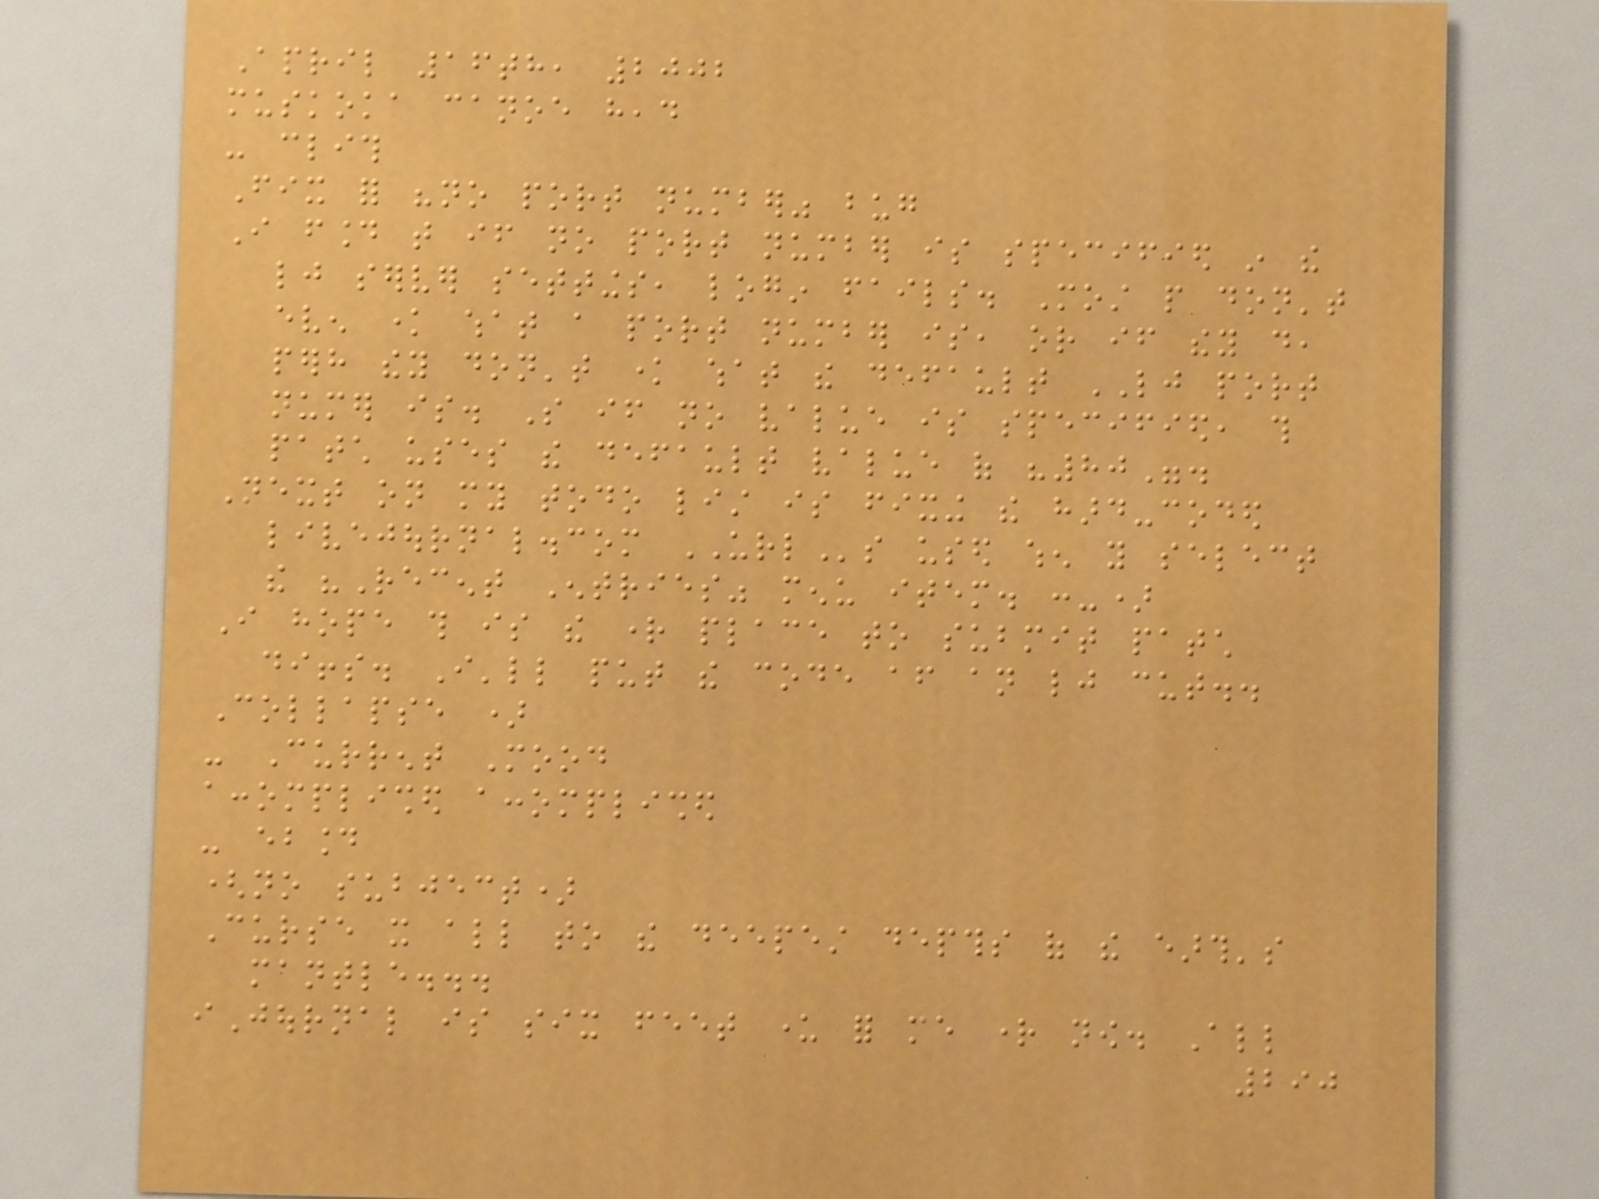April 16th, 2002
muskoka canoe head
- clith
Fix for "no port number" bug
I found that if no port number is specified in the
lj server settings, login fails. Most people don't
even know what a port number is, or if they do,
perhaps they don't know what the default LJ port
numer is. So if no value is specified, this
patch uses the default value of "80".
Next on my todo list is fixing the hard-coded
livejournal.com URLs used when you select
the "Recent Entries" menu item. :-)
I hope this is the right place to submit patch
diffs. I'll put the code after an lj cut..
Collapse )
- Current Mood
accomplished accomplished
- ebound
(no subject)
Curse it all to the deepest depths of the earth's
mantle...
iJournal is six feet under for me right now. All
290
